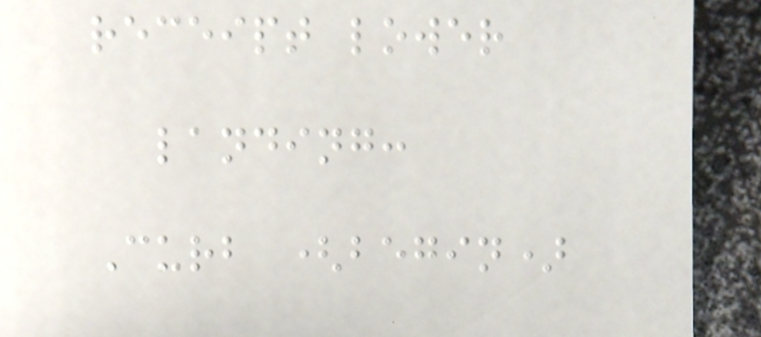receipt lower
landing:
Curb (begin)
